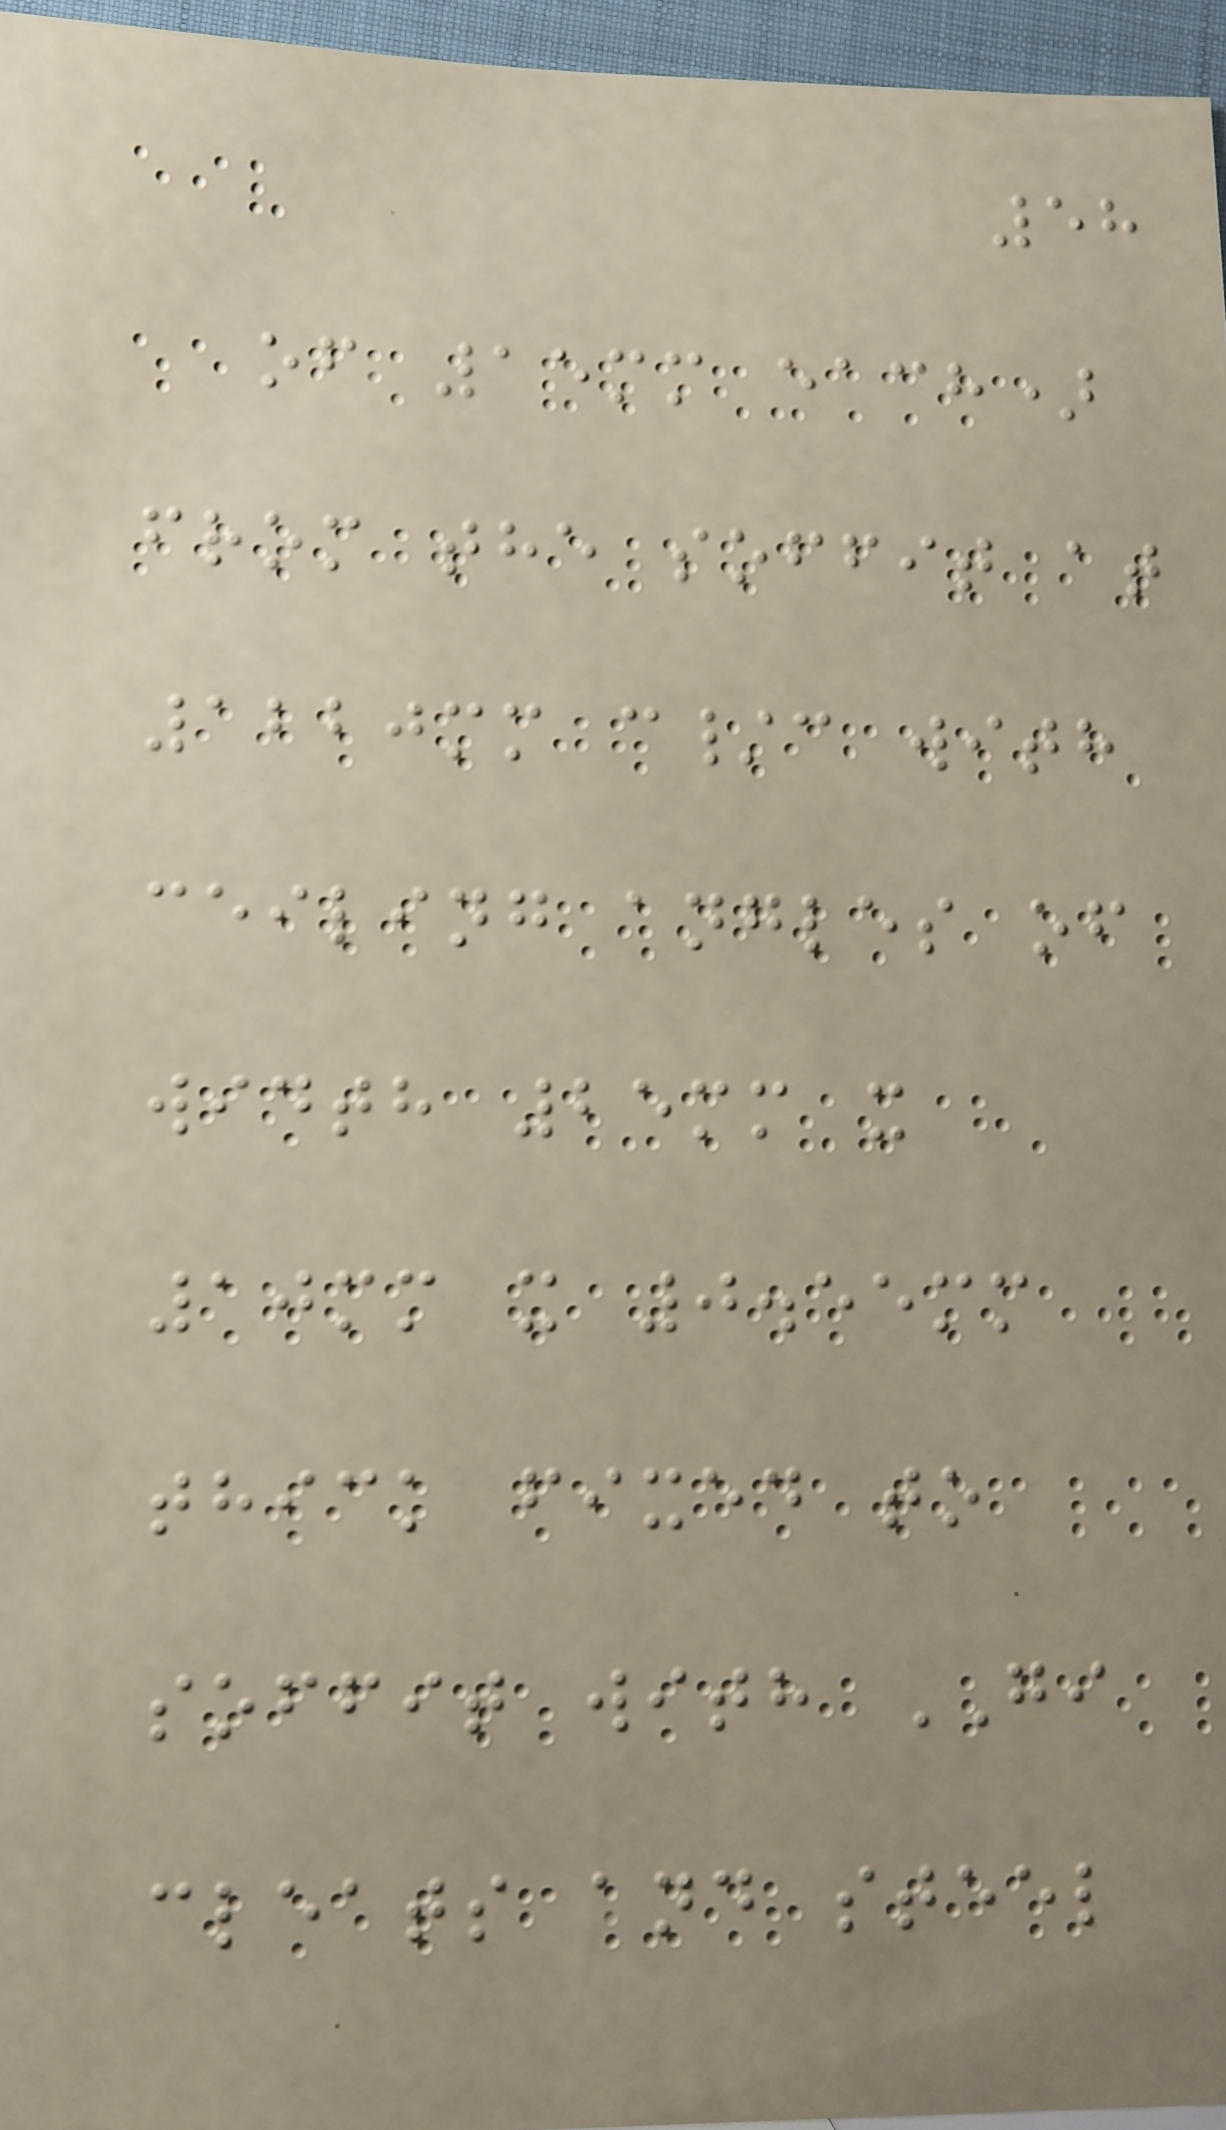58
of 15mm each)
from the soffit at
1220mm c/c with
ceiling angles of
width 25mm x
10mm x 0.55mm
thick fixed to
soffit with GI
cleats and steel
